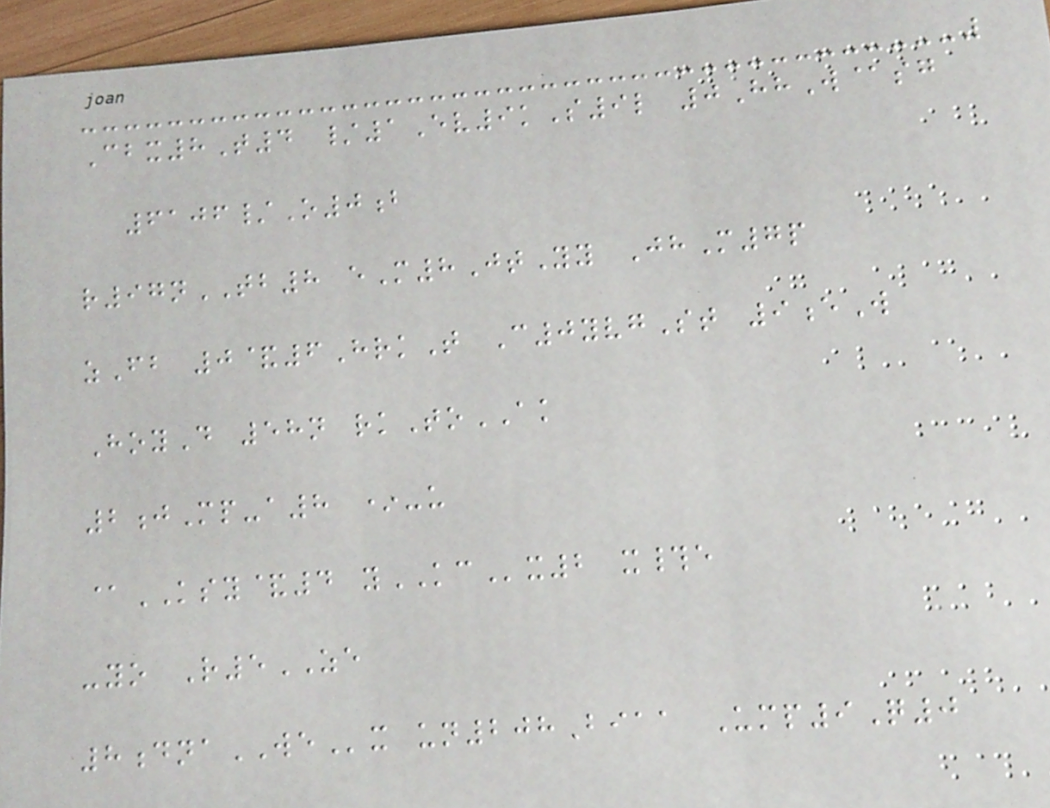Cbx8T4 /1Ev9kS9l 0HhW@sg
6106/O0b
r97nTB8 eM8JtYy JhM7p
zFb 0&6HrkT C0yvgSt 9eW
HoyD 58n rkToAK
2jMp-a8 *-u
@KSY&4 yKCx2 x#e
-yo R5ZE
8dnaWEx un208Biaa Ump9Q0
